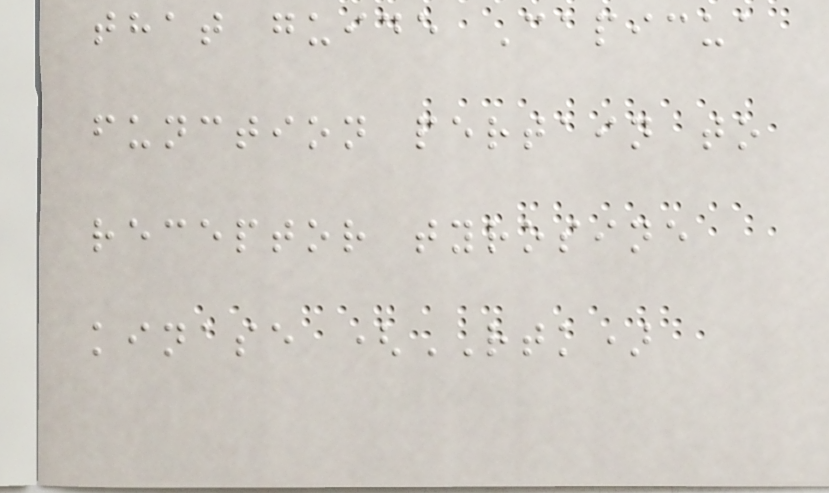that guide Capicua
function pertain to
receptor tyrosine
kinase (RTK)
